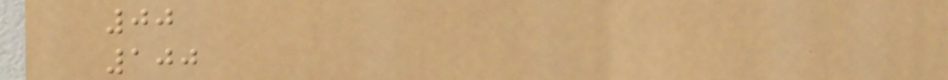00
100
